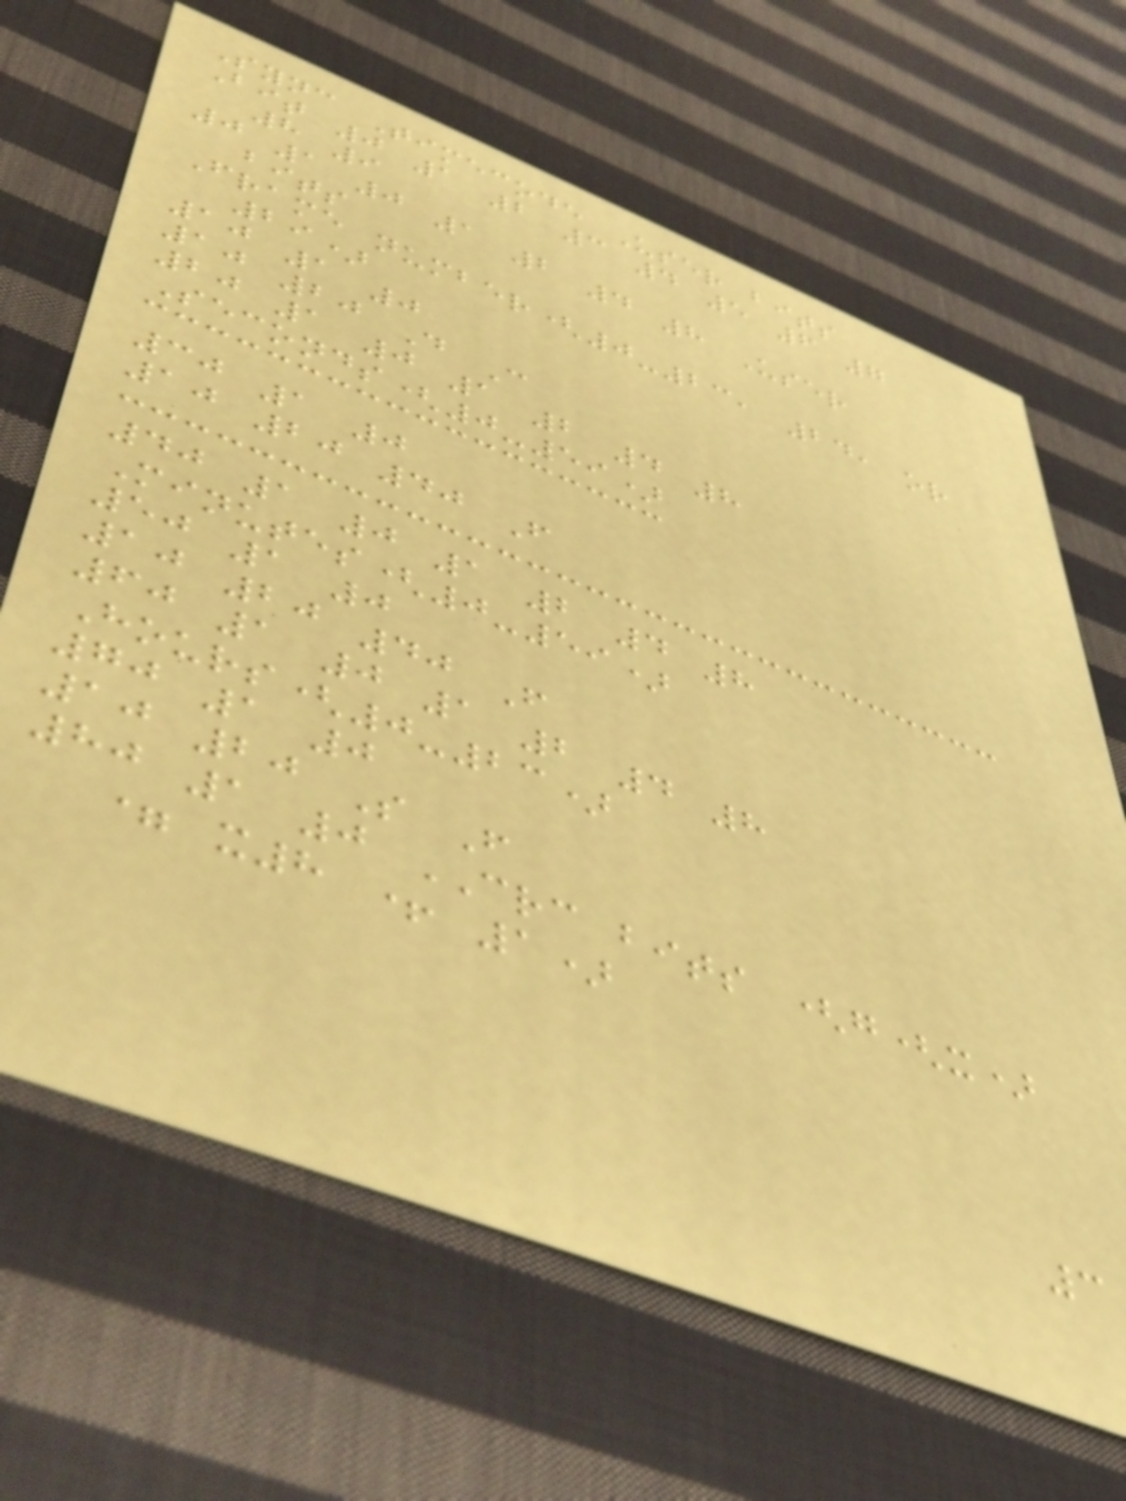Sync Timecode User bits
Bit 0 1 2 3 4 5 6 7
8 9
0 1 0 1 2 4 8 User
bits
Frame number(0-23, 24, or
29)
10 1 0
10 20 D C
20 1 0 1 2 4 8
Seconds(0-59)
30 1 0
10 20 40 F
40 1 0 1 2 4 8
Minutes(0-59)
50 1 0
10 20 40 F
60 1 0 1 2 4 8
Hours(0-23)
70 1 0
10 20 S F
80 1 0 CRC bits (g(x)
= x8 + 1)
3
